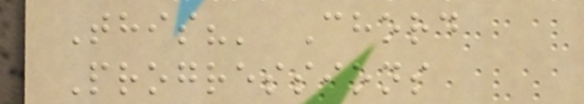This?' Chord
Progressions
